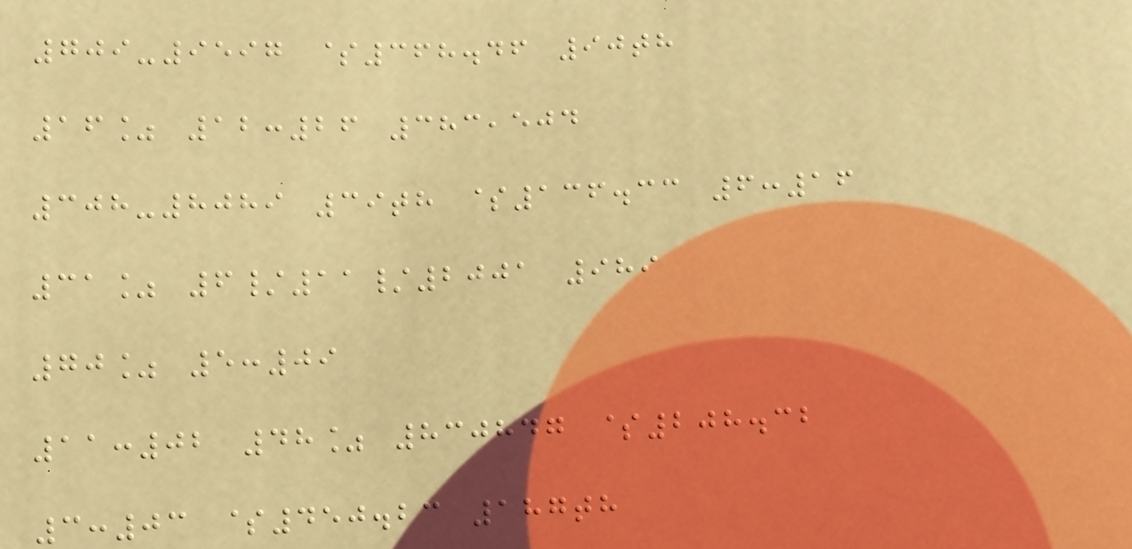709-9597 $368.46 90th
16% 12:26 383,504
308-8089 39th $136.33 6:16
31% 6/11/2001 989
70% 5:09
11:02 48% 830847 $208.32
3:03 $450.23 187th
